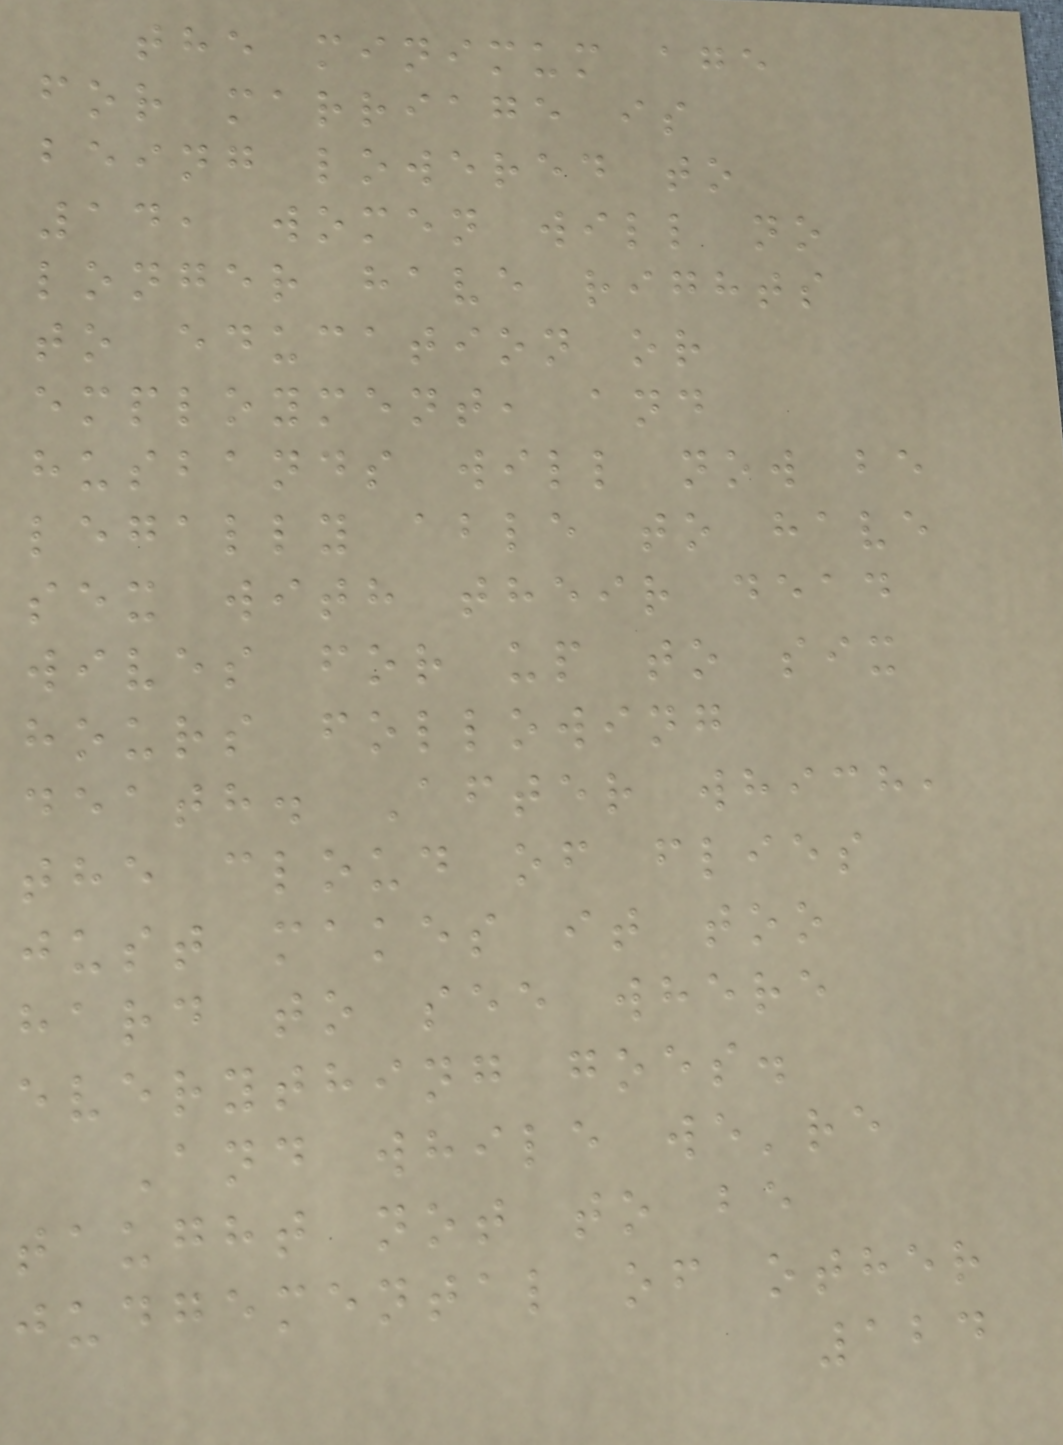the minimum age
for marriage is
being lowered to
14, women will no
longer have rights
to education or
employment, and
husbands will now be
legally able to have
sex with their dead
wives for up to six
hours following
death. After which,
the cloud of flies
just makes it too
hard to see where
everything goes.
And while we're
taught not to be
judgemental of other
124
